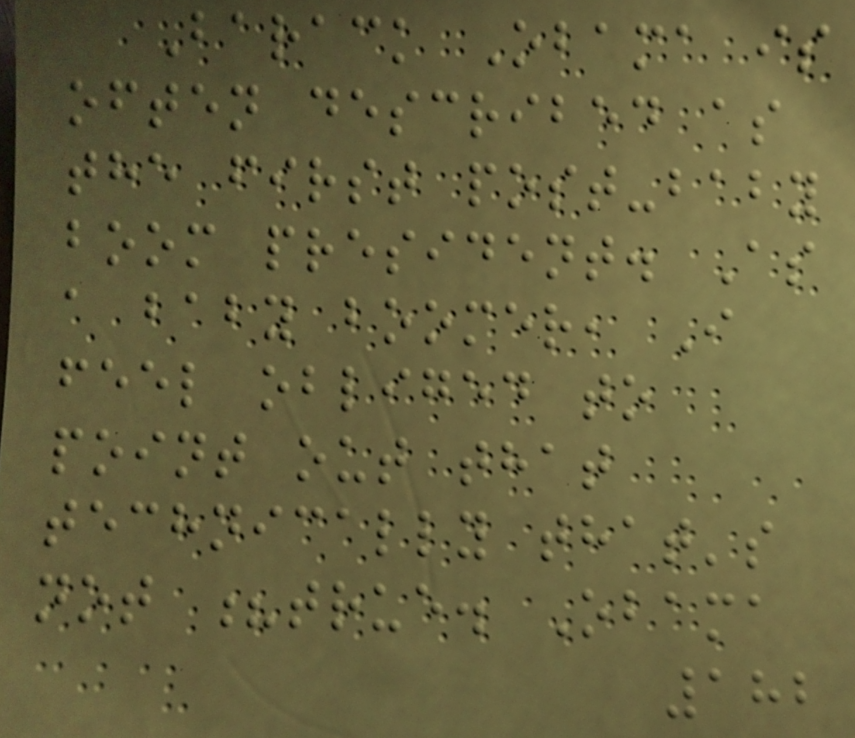Barack Obama is
often described as
the first post-baby
boom president. As
a baby boomer, I
feel obliged to
point out that
technically that's
not ?true. Obama
182
